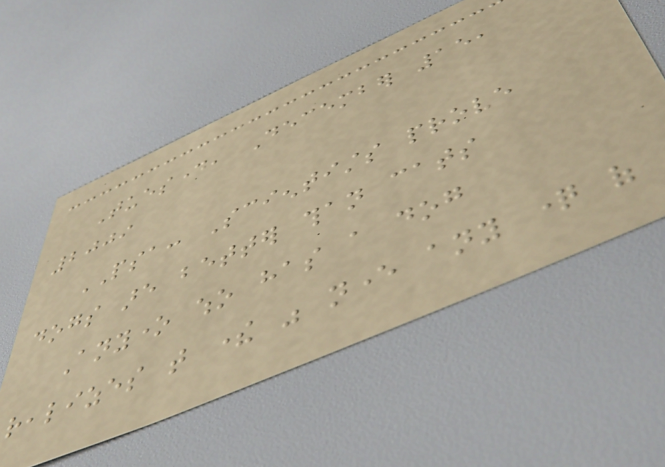Tuesday, December 15,
2009
PSA: Scientists prove
dogs are better than cats
Anyone who has a dog
realizes that there was never any question of
